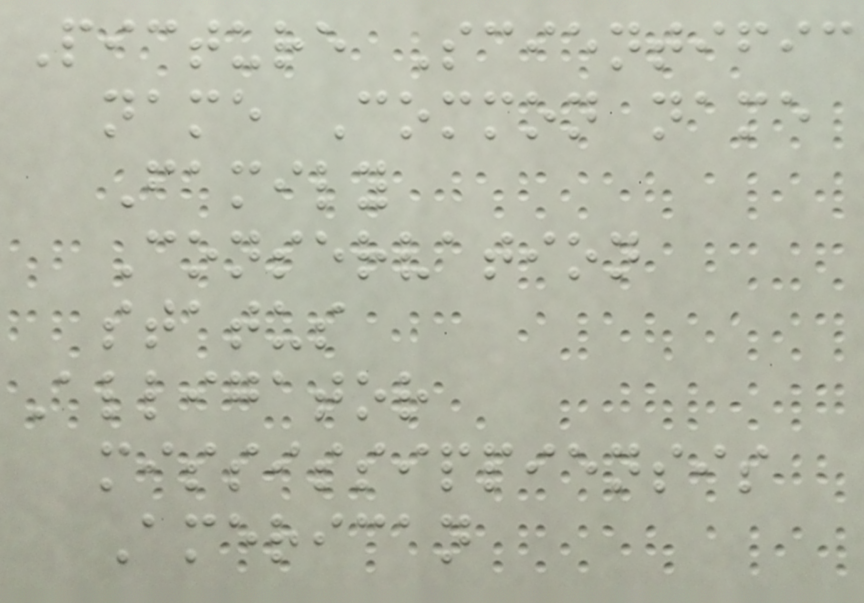Picture Scientific
name Common name
Family
Conservation
status
Alligator
mississippiensis
American
